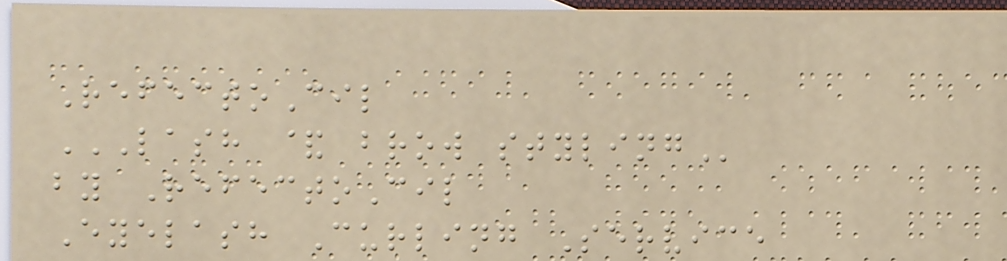RefectoCil
LASH & BROW STYLING
by RefectoCil
Eyelash Curling Service
